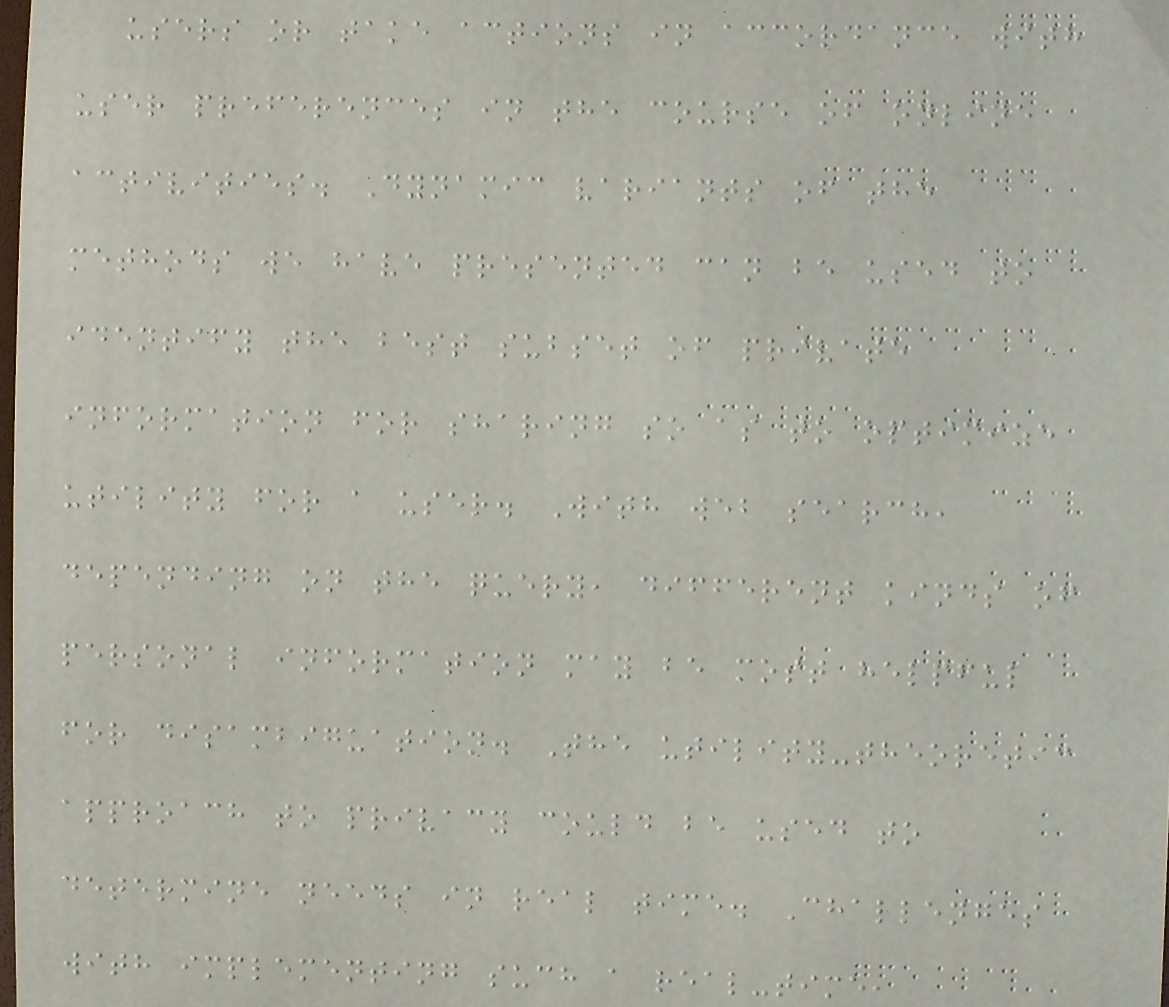users or take actions in accordance with
user preferences in the course of online
activities. Dynamic variants of the
methods we have presented can be used to
identify the best subset of private
information for sharing so as to optimize
utility for a user. With web search,
depending on the query, different kinds of
personal information may be most helpful
for disambiguation. The utility-theoretic
approach to privacy could be used to
determine needs in real time. Challenges
with implementing such a real-time,
